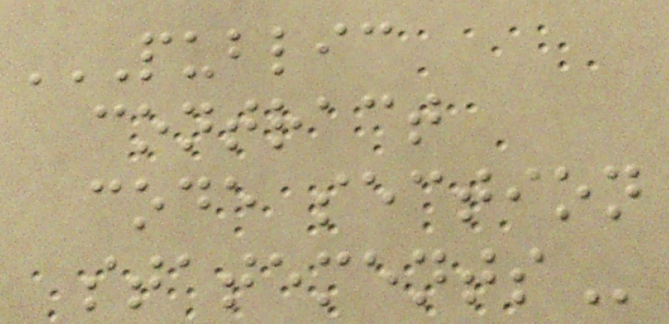PUBLIC
CONTRACT
CODE SECTION
STATEMENTS
